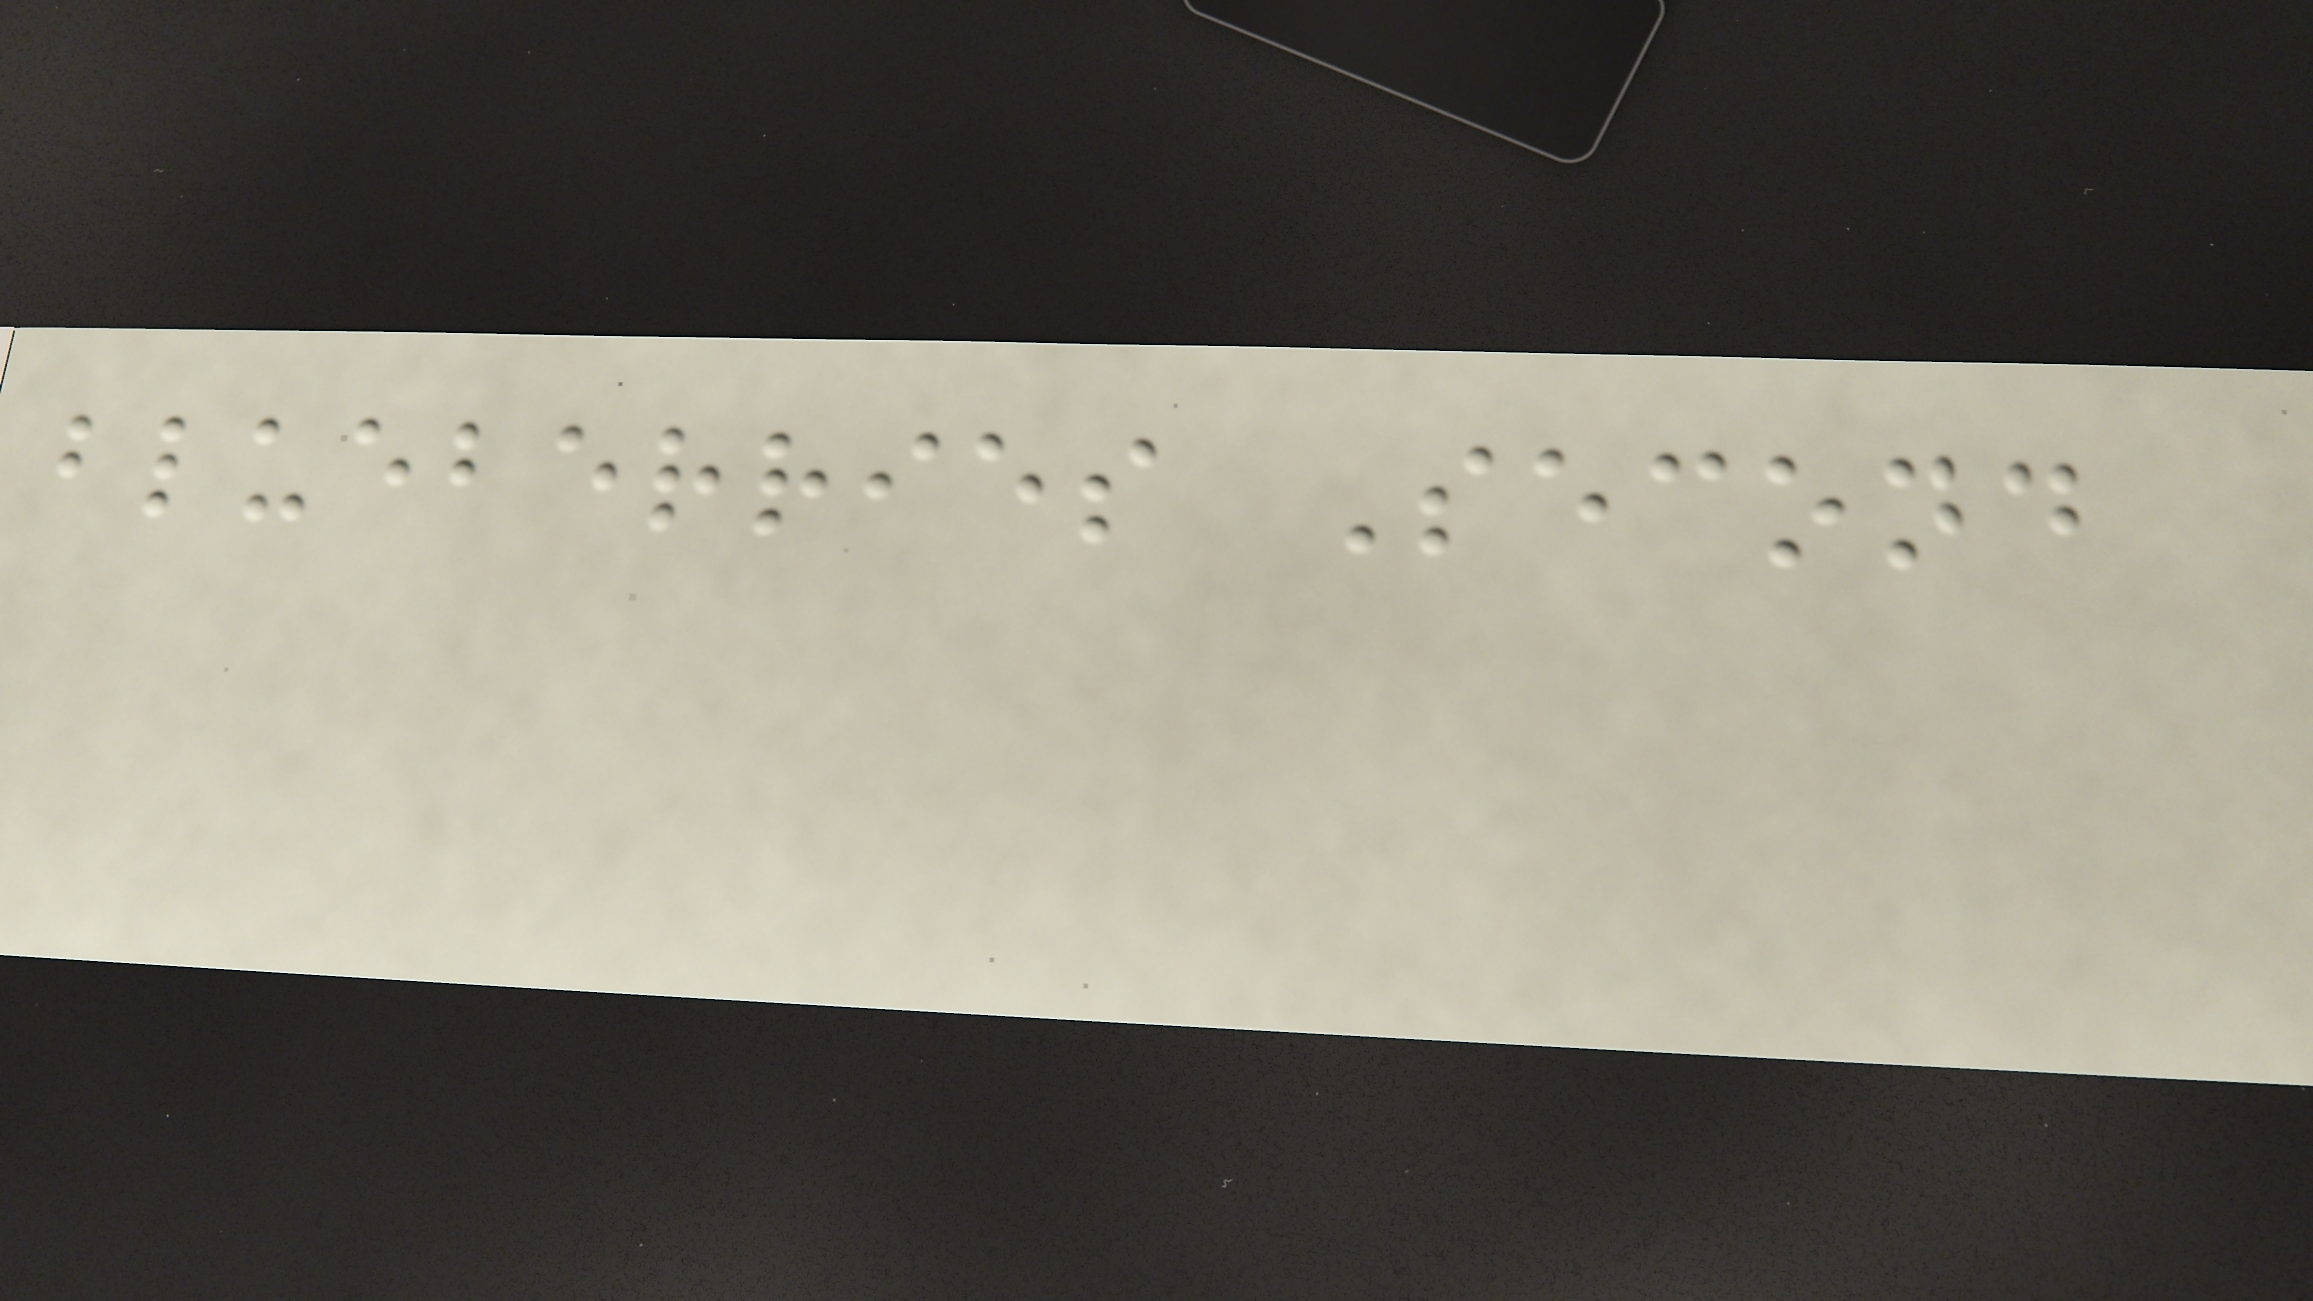blueberries Second
